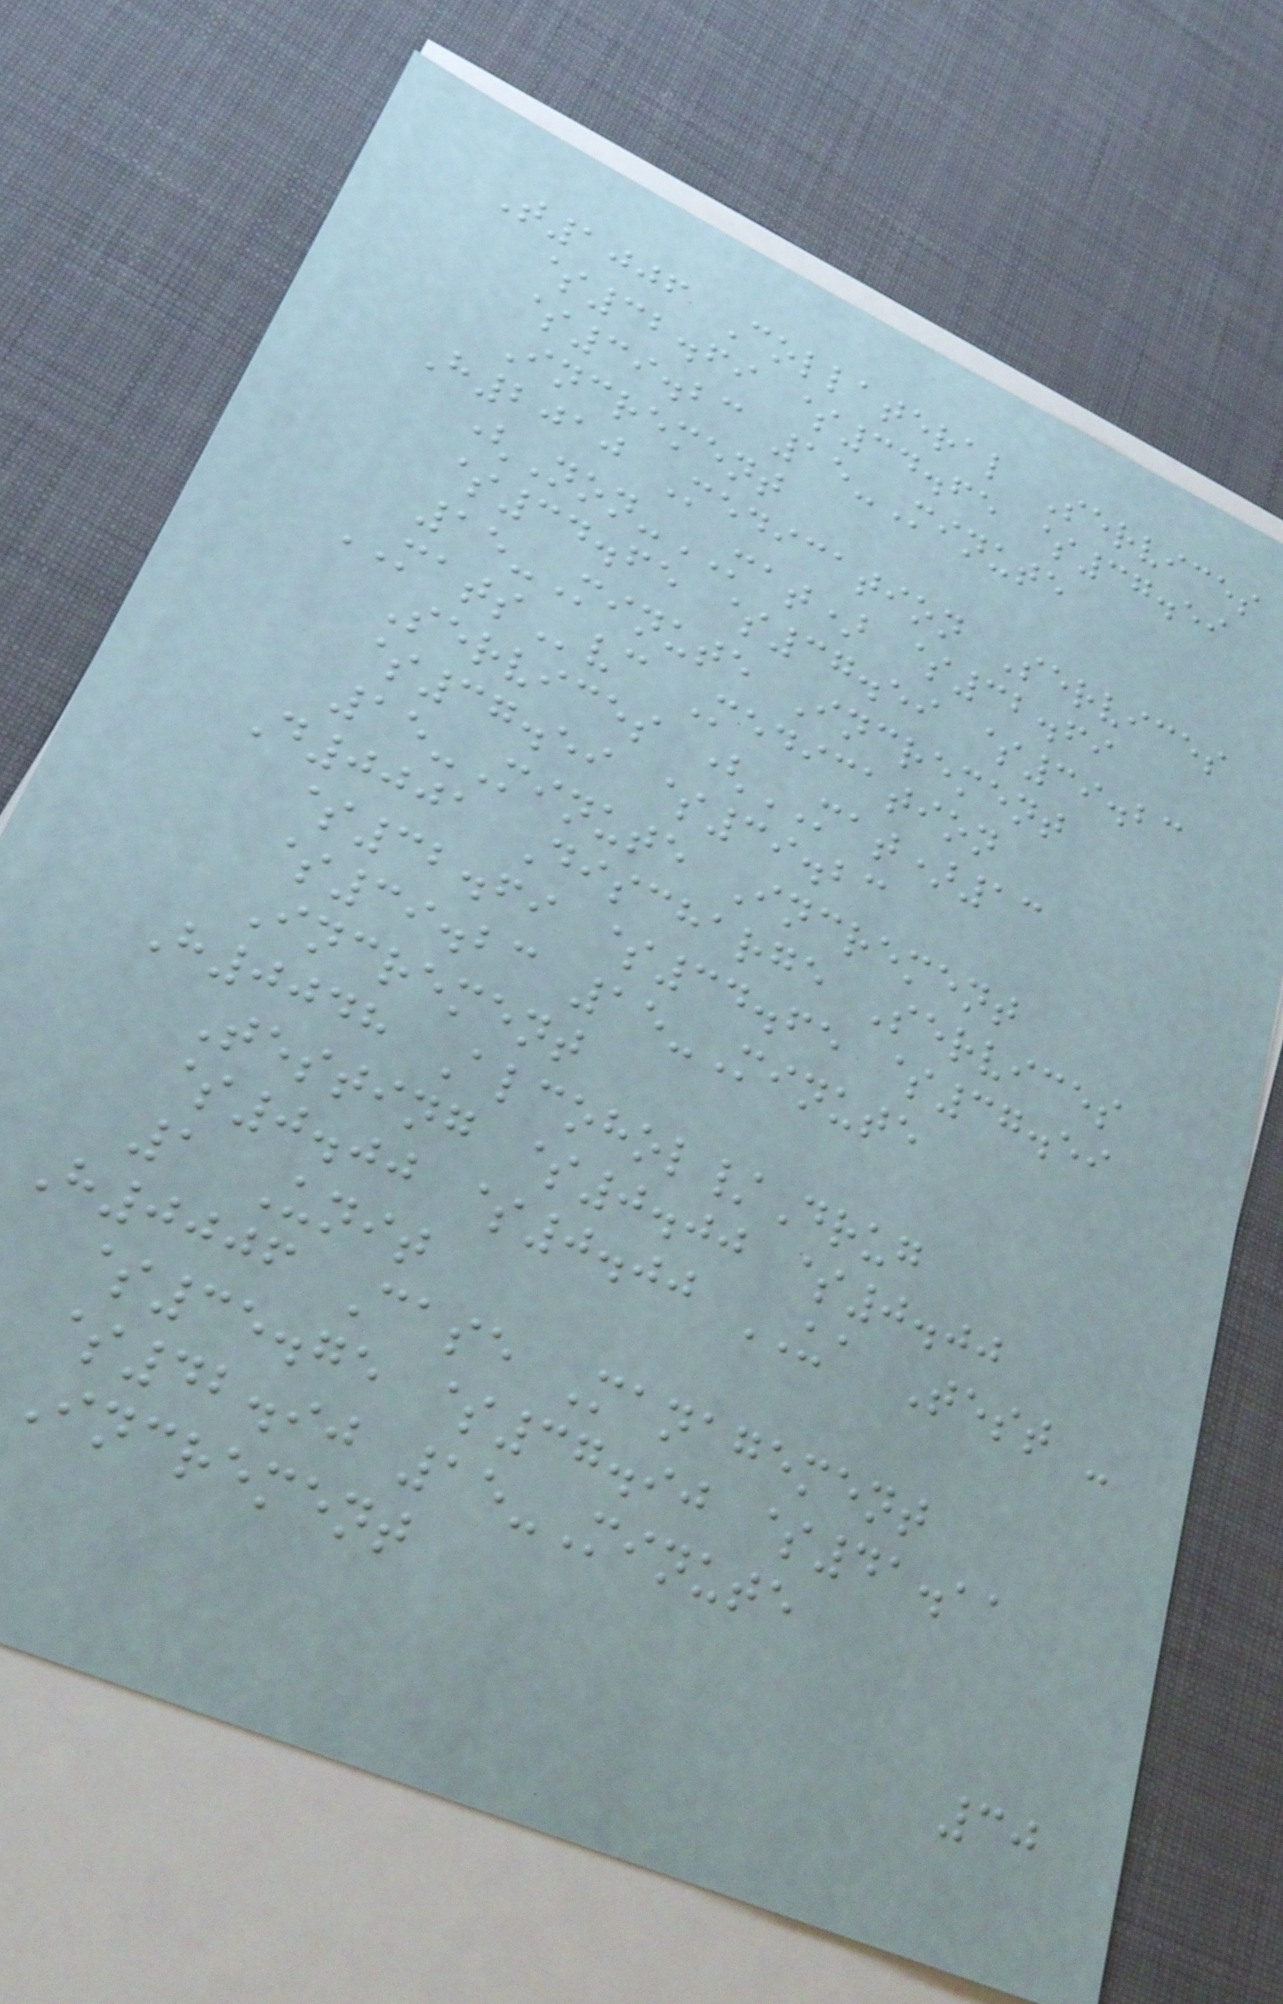T1006 Collateral Services
$32.69 $34.65 $37.59
$39.23 15-Minute
Increment
H2010 Medication Services
(Non-MAT) $32.69
$34.65 $37.59 $39.23
15-Minute Increment
MATSvc Medication
Services (MAT)13
$37.59 $39.23
15-Minute Increment
D0001 Discharge Services
$32.69 $34.65 $37.59
$39.23 15-Minute
Increment
H0048 Alcohol/Drug
Testing $0.00 $0.00
$0.00 $0.00 UA Test -
1 Unit
H0006 Case Management
$35.75 $37.90 $41.11
$42.90 15-Minute
Increment
30
